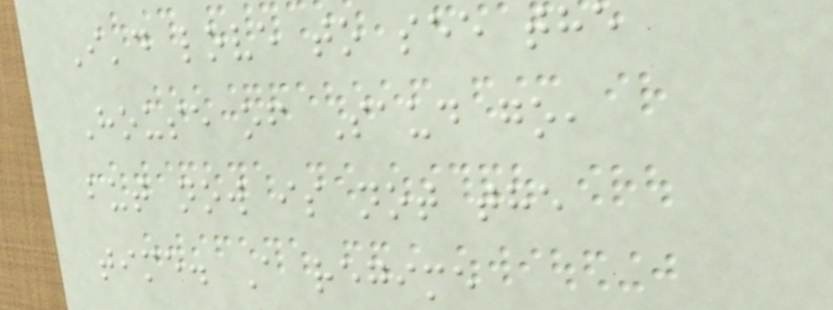I'd love to see the
House of Saud go,
but now is not the
time. A regime
